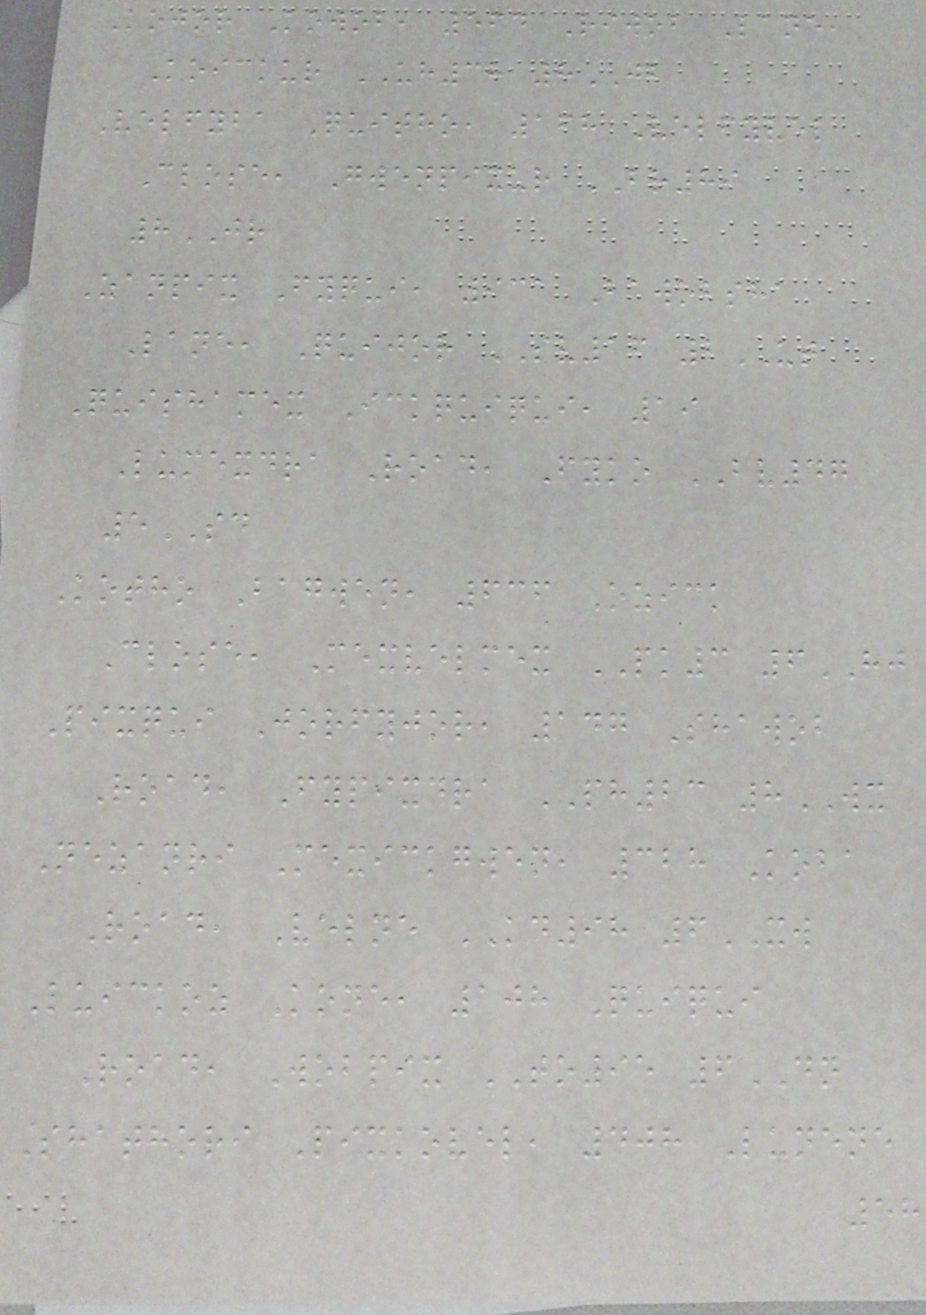Kojor Kowob, 564 Riwob Lane,
Koickur UH38 8JB
Velfyba Quitho, 168 Velfyvel
Close, Gwenpixur BR89
8JR
Zanpix Fyqui, 931 Bawobsha
Lane, Quijor SV16 2UT
Quishamex Ickquiqui, 19
Lumexdra Road, Fyko BV47
5SD
Kotho Bagwen, 636 Ozick
Close, Mexvelmex PK3 6HJ
Pixqui Jorfyjor, 147 Shawob
Road, Fypixdra PH23 8WX
Nezanri Mexickgwen, 328 Koba
Road, Velne KD98 6XW
Luickoz Kone, 108 Quiqui
Road, Wobpix TO95 6DN
Shathori Pixkovel, 408 Lunene
58
